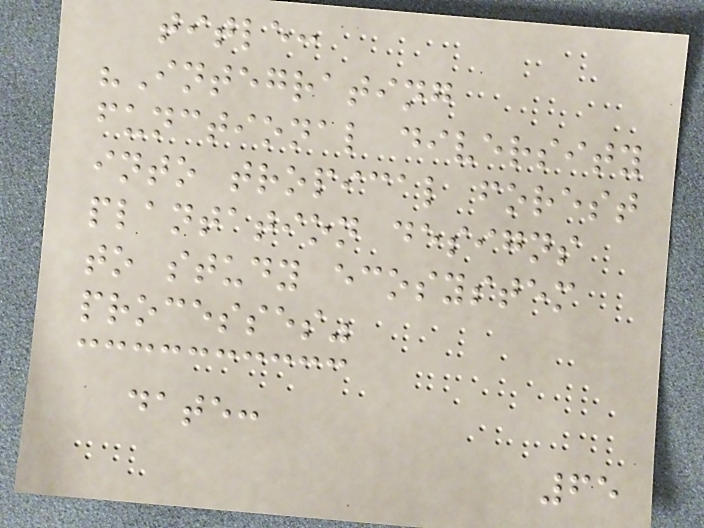title:
"Integrating
functional diversity
into tropical forest
plantation designs
to study ecosystem
processes"
date:
65
